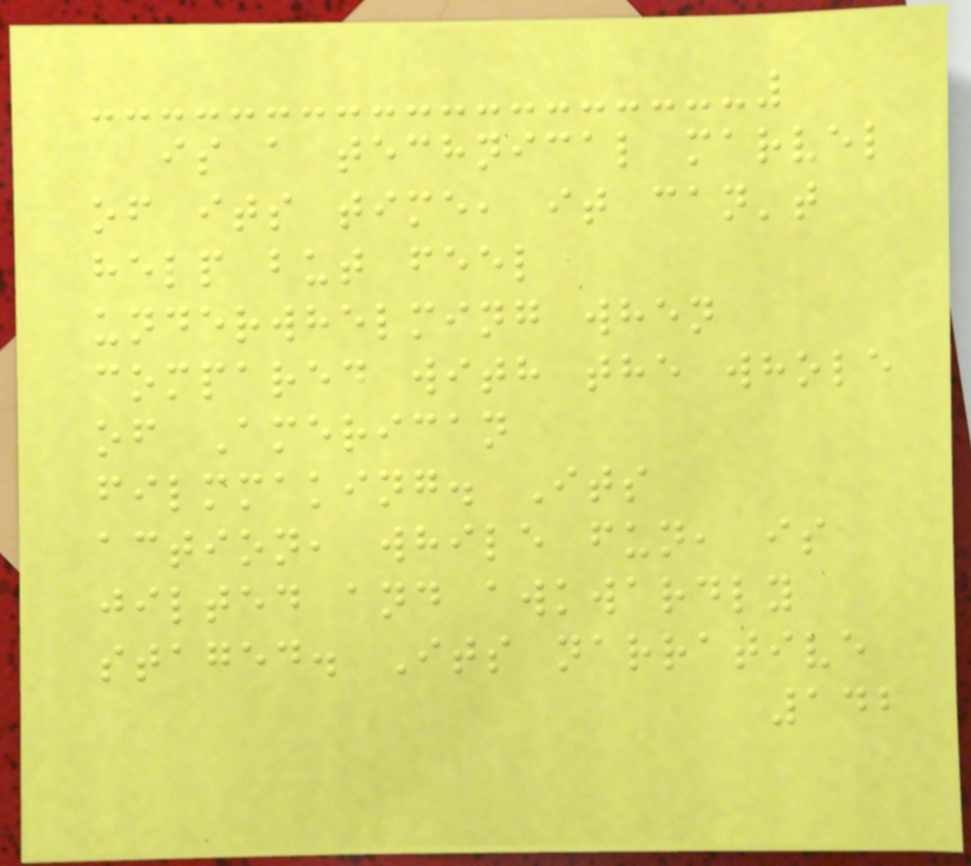is a technical marvel
of its time, it can't
help but feel
underwhelming when
compared with the whole
of American
filmmaking. Its
action, while fun, is
jilted and awkwardly
staged. Its narrative
142
